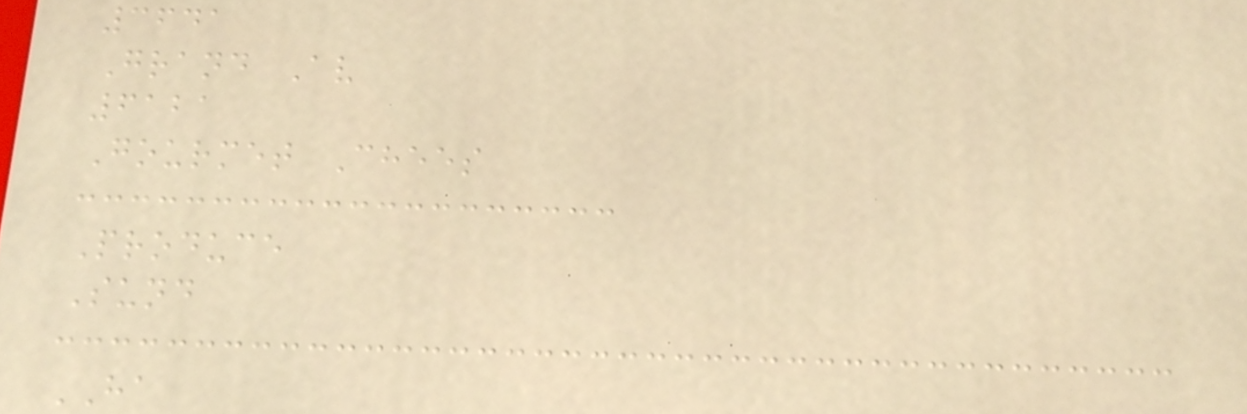3641
Grand Av
6121
Gourmet Chees
Produce
Sund
HA
